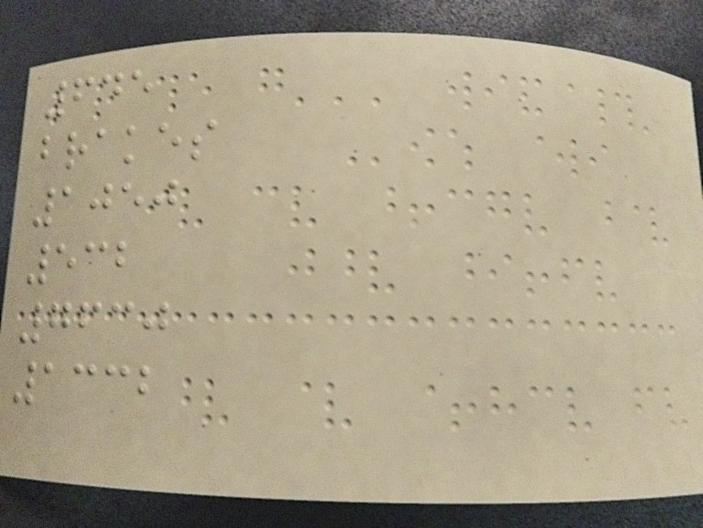645
brakes
1050
532
7630
1332
